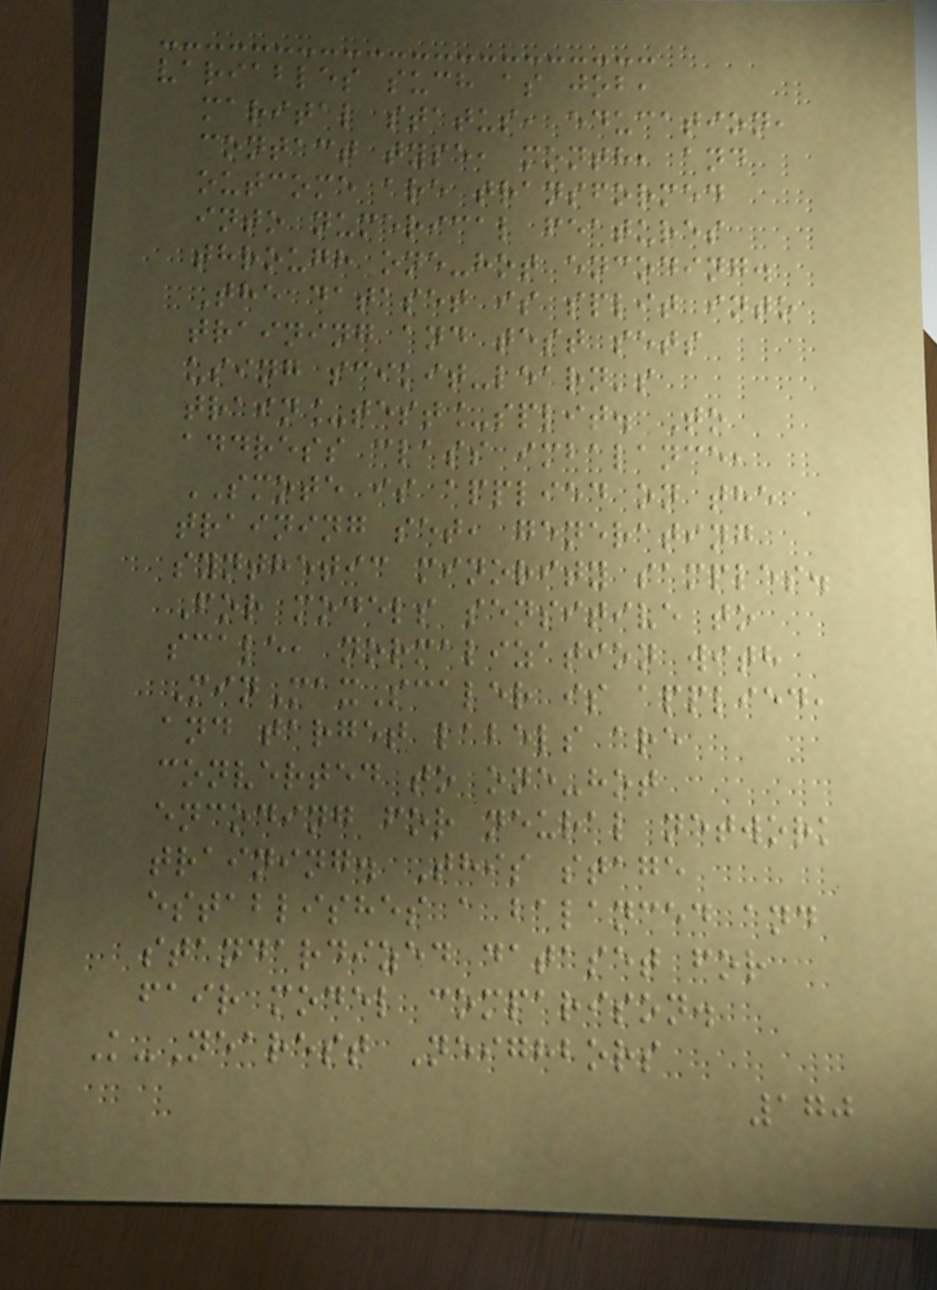variables such as job,
marital status, education,
contact type, month, and
outcome are transformed
into numerical features
through one-hot encoding.
The dataset is split into
training and test sets
using scikit-learn's
train_test_split. To
address class imbalance,
SMOTE is applied on the
training set, generating
synthetic minority samples.
For models sensitive to
scale, normalization with
MinMaxScaler is applied,
and target labels are
converted to one-hot
encoding for neural network
training. This stage
establishes a balanced and
standardized dataset for
fair model comparison.
K-Nearest Neighbors
170
